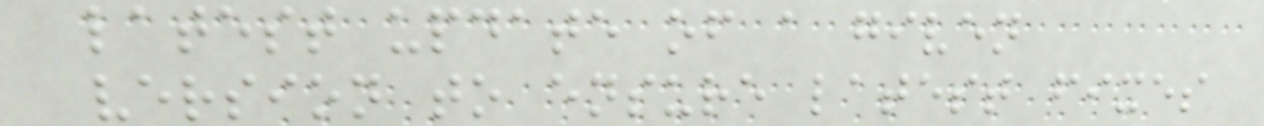latest update of a given
version to ensure latest fixes
